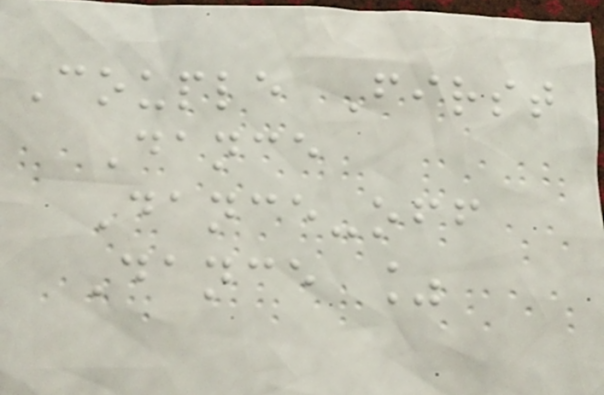Couple First
Dance
Dance-off
Dance %
